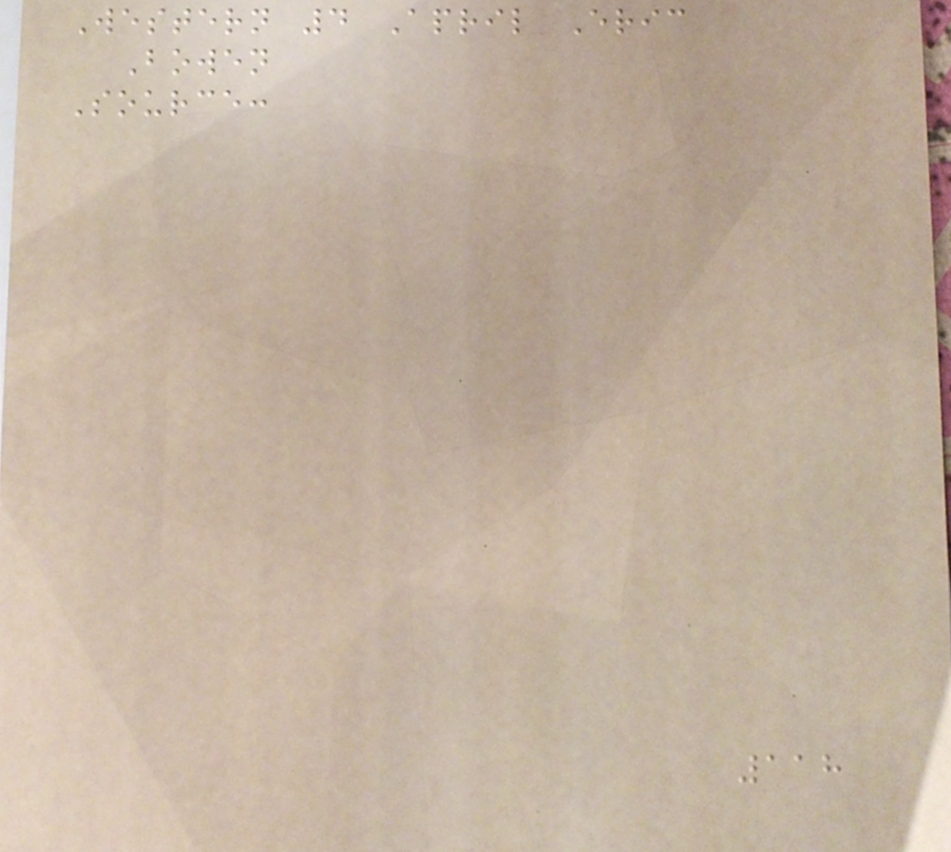Western 4 April Eric
Bowen
Source:
118
